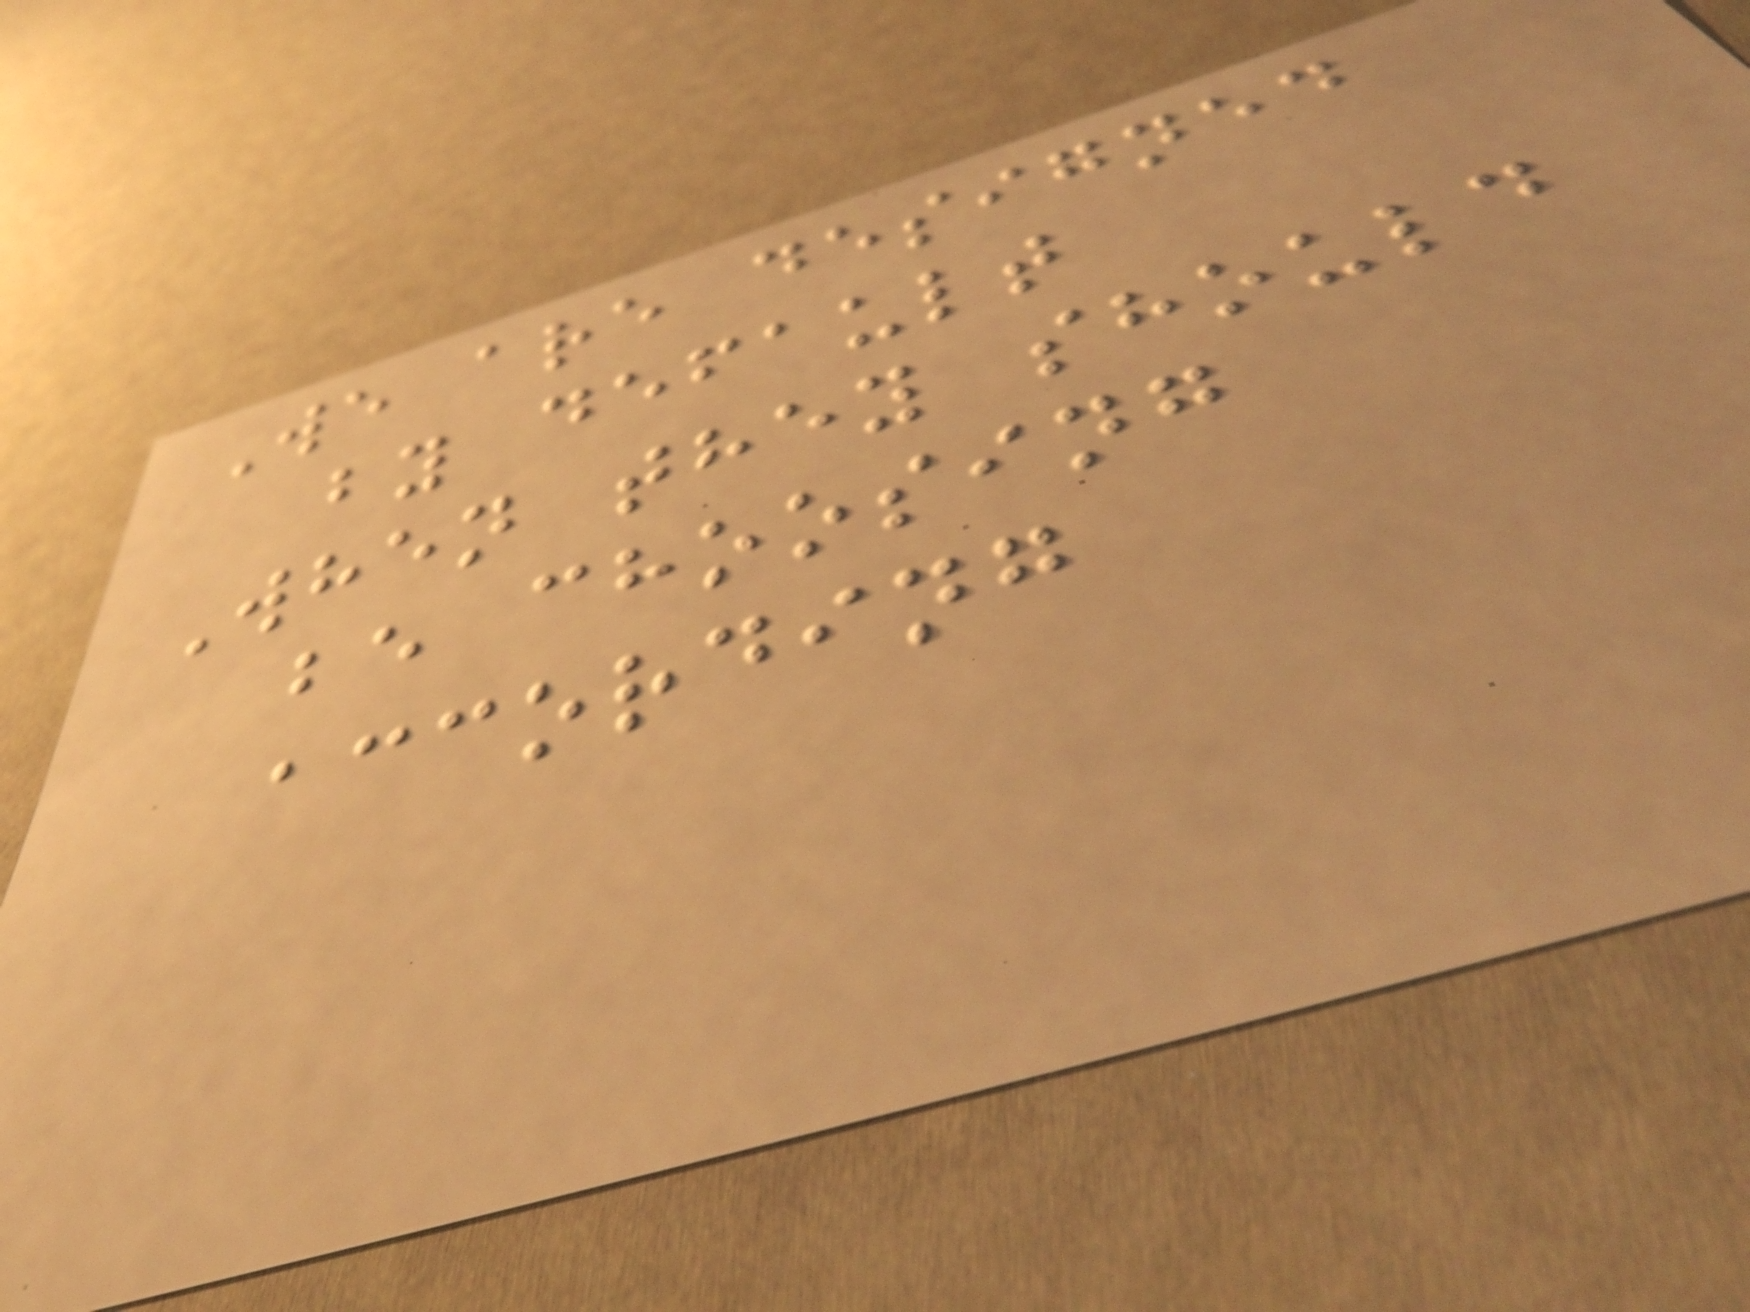We are designed
by default
When they should
be choosing
according
